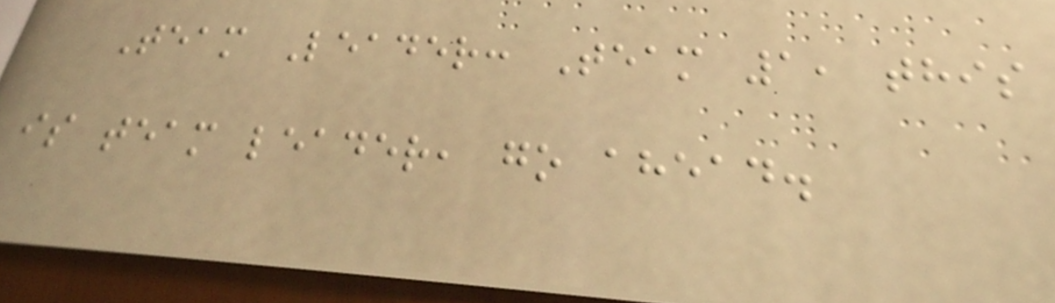Team Leader: Team 1, this
is team leader, go ahead.
